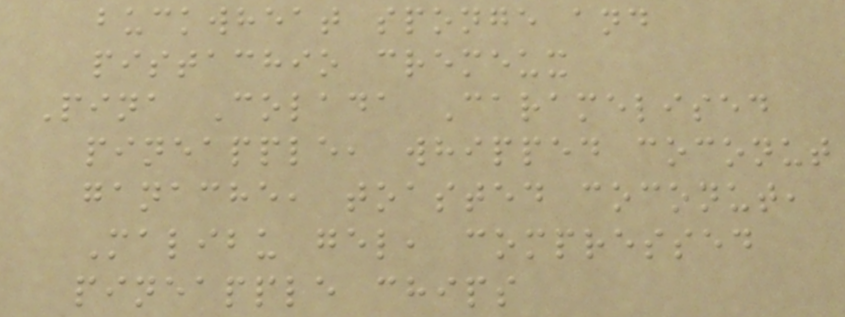buckwheat sponge and
pistachio cremeux
Pina Colada Caramelised
pineapple, whipped coconut
ganache, toasted coconut,
Malibu gel, compressed
pineapple chips
